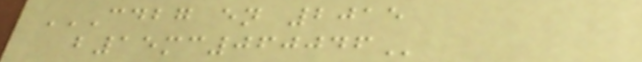CDBG EN 2015
B15MC060046
